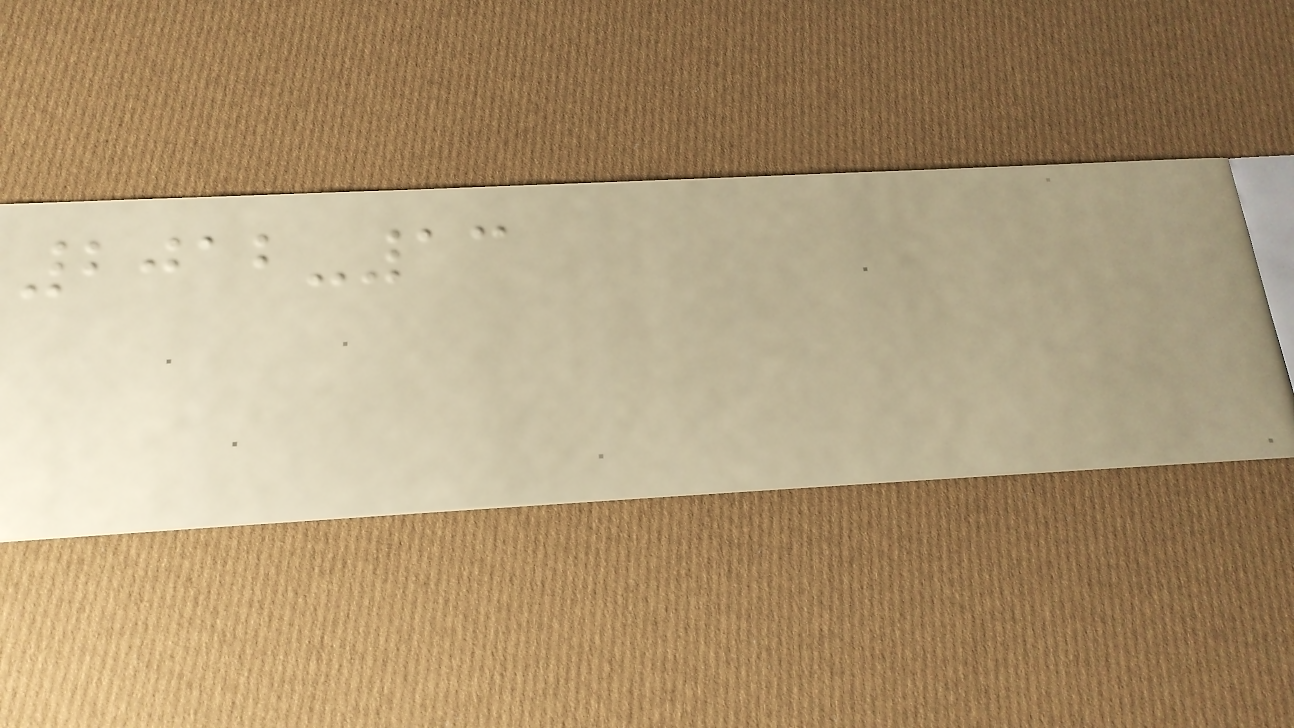2012-13
